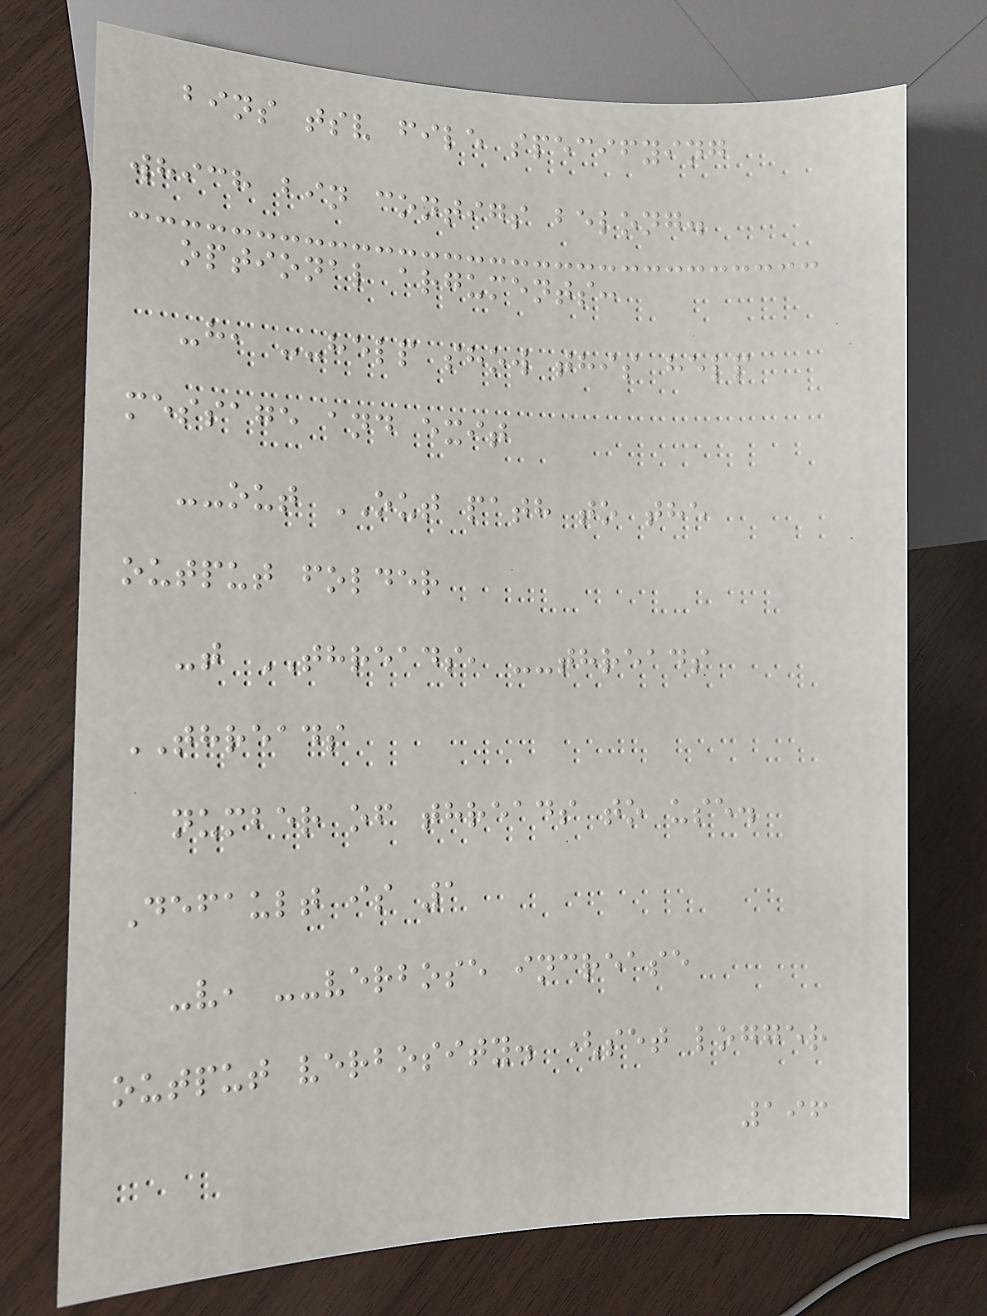bins tsv file specifying
which bin contigs belong.
optional arguments:
-h, --help show this help
message and exit
--out OUT path to the
output folder
-t THREADS, --threads
THREADS
number of threads to use.
Default is 1
-v, --verbose increase
output verbosity. (set logger
196
